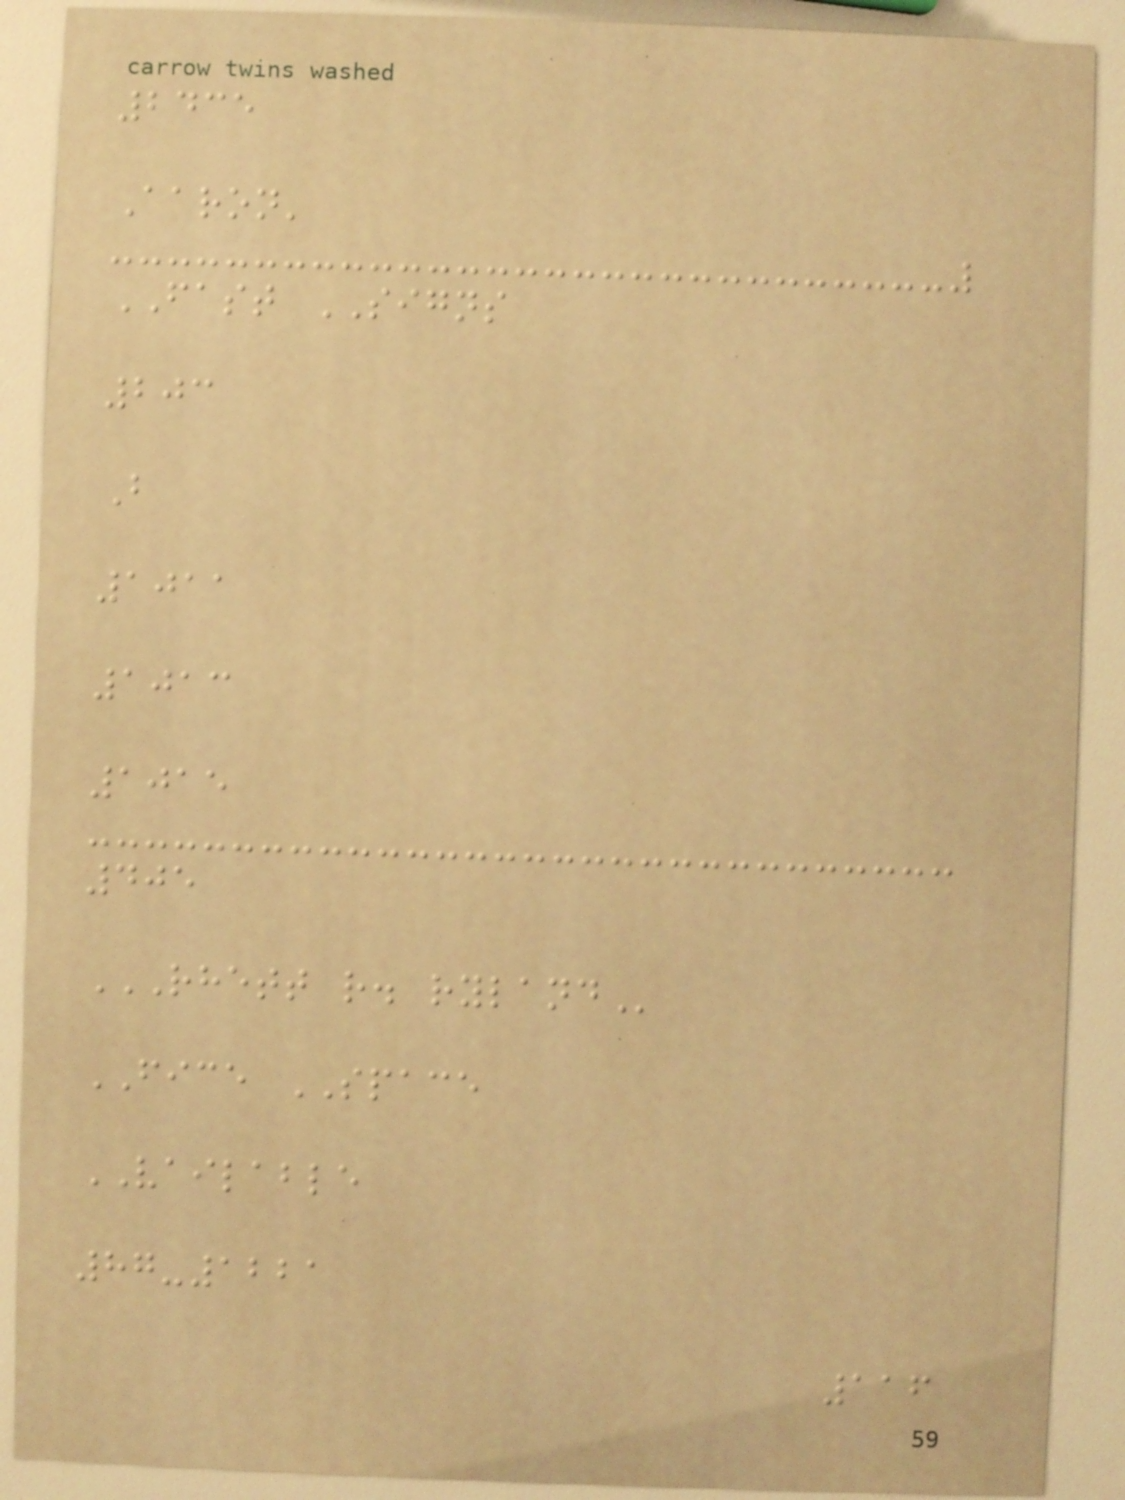2435
Aaron'
FAST SIGNS
203
B
1011
1013
1015
405
RHETT R. RYLAND
FICE SPACE
VAILABLE
87-1221
116
